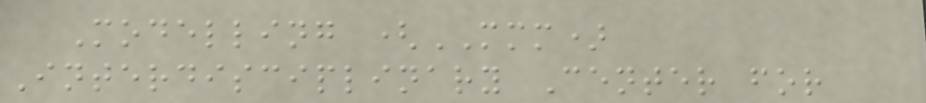Modelling (MMM)
Interdisciplinary Center for
